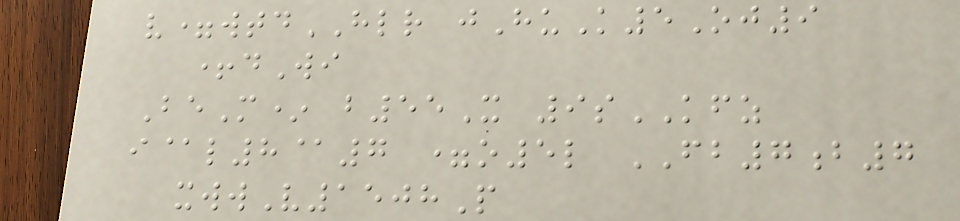v=wtdHLR jHuK5Oj9
+dWi
BeM* b55X 9sKFZ
i@l8@7 =o5l FB7b7
xwwV1508P
